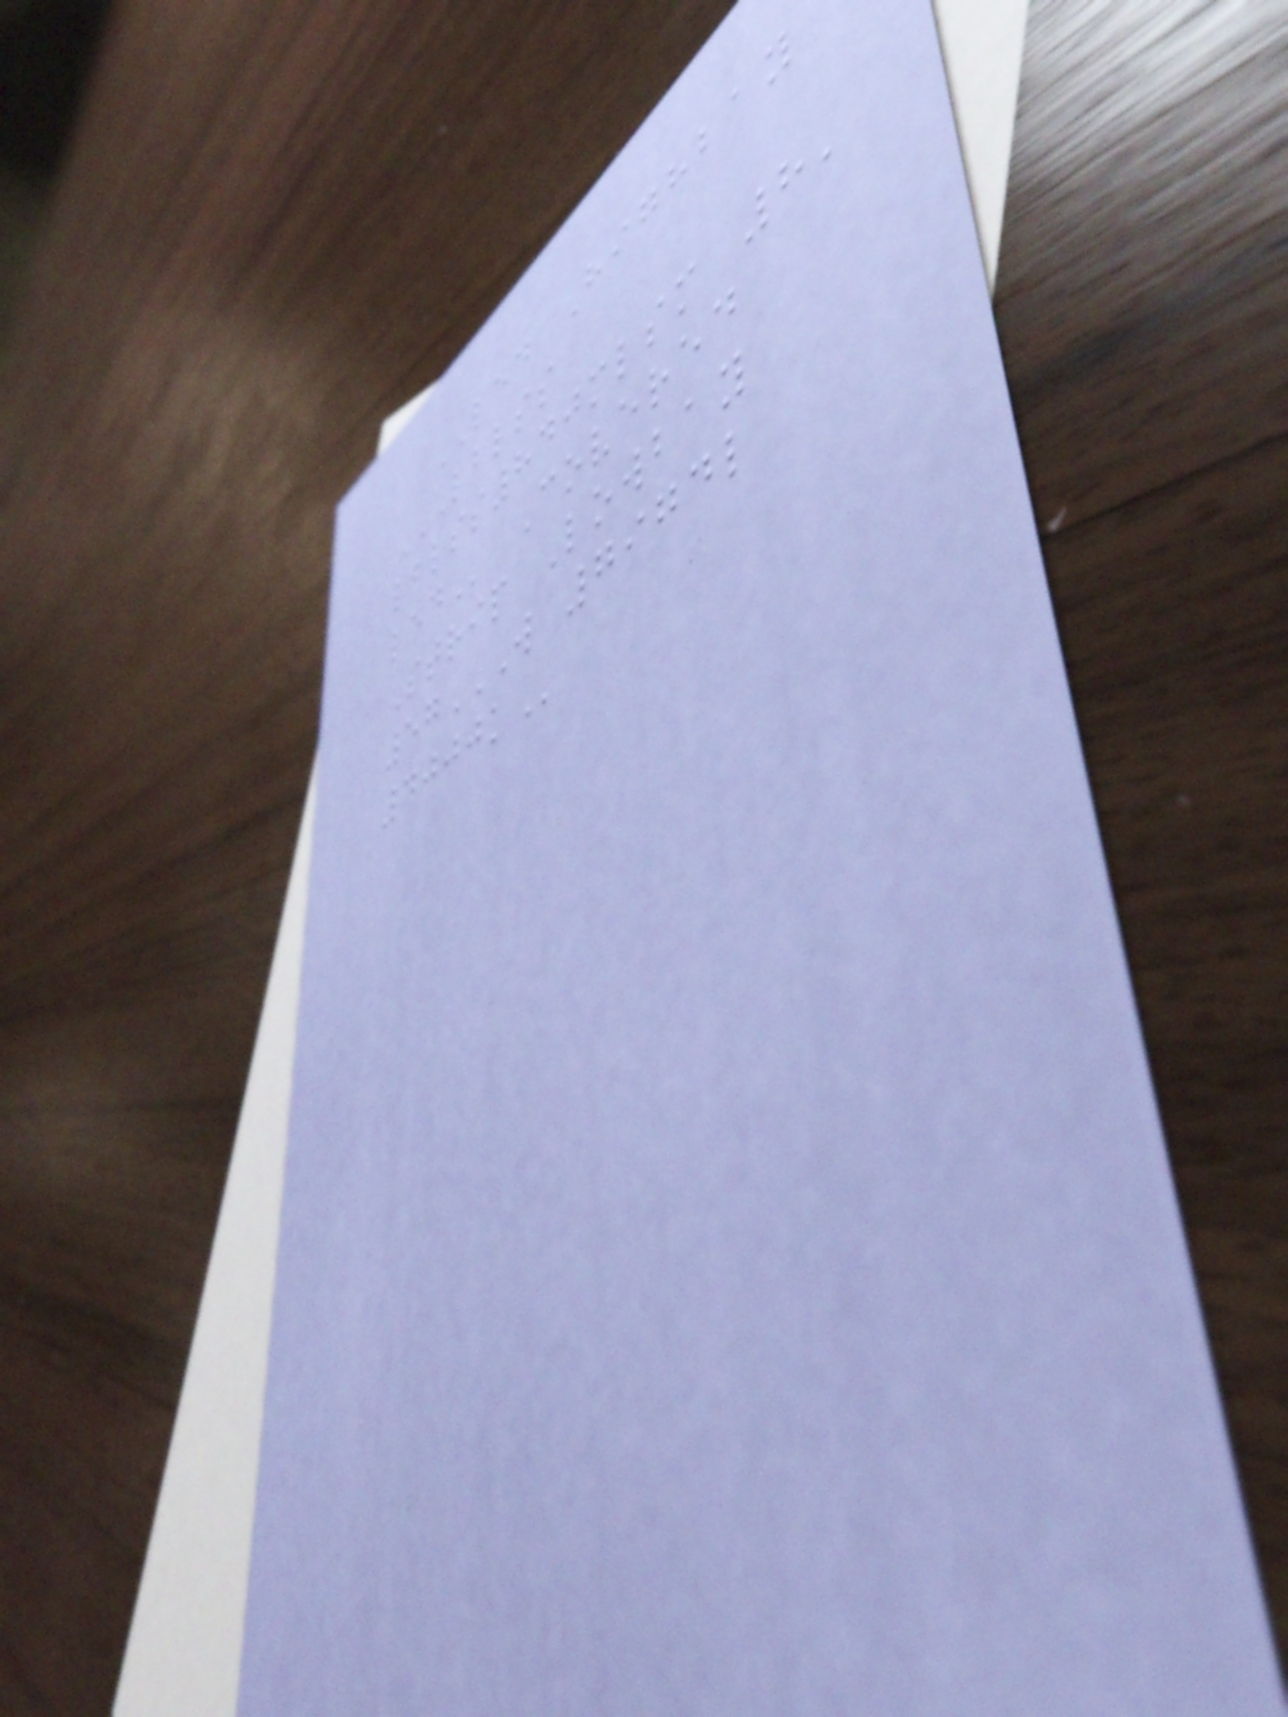LED Highbay
LBLSS
LBLSS840MLSM 8'
LED Covered
Strip Lowbay
57W 7974L
4000K
